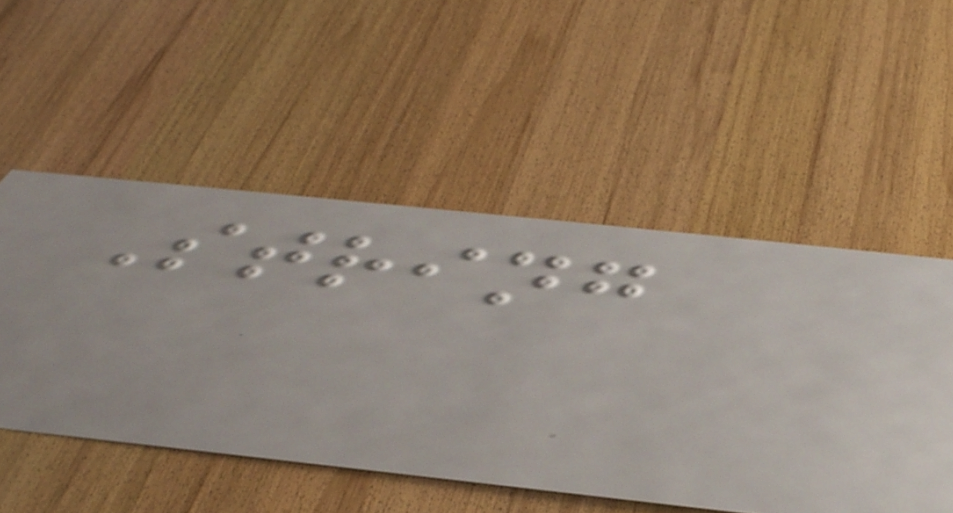String
